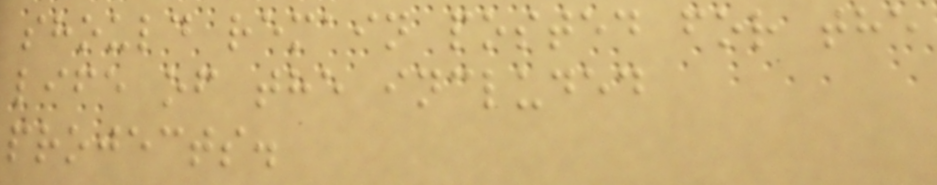should remain posted for the
life of the included
projects.
